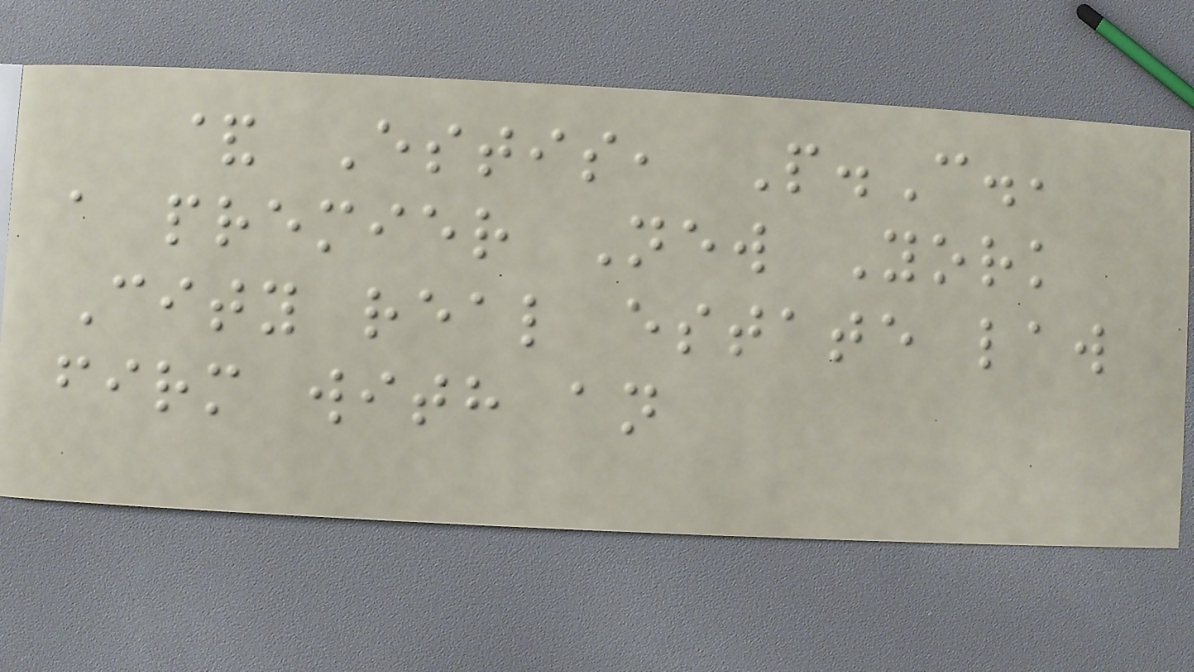& Estis, P.C.,
a premier New York
City real estate law
firm with an
